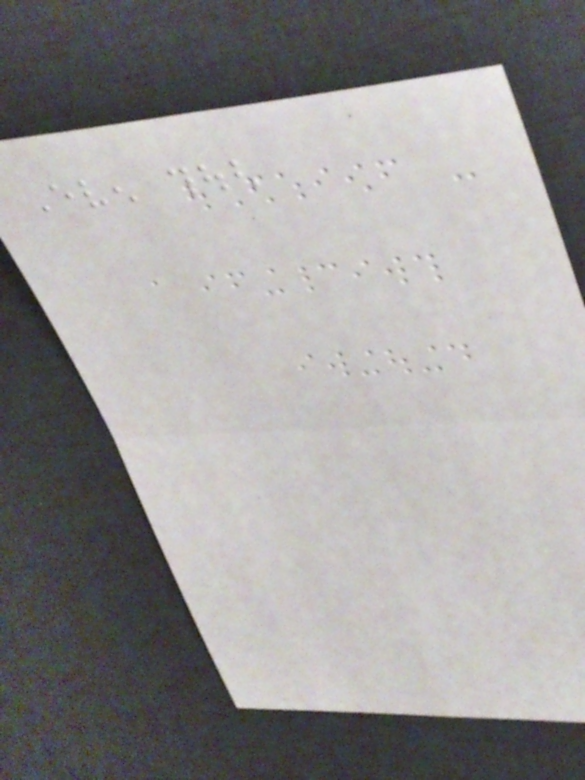Even though
